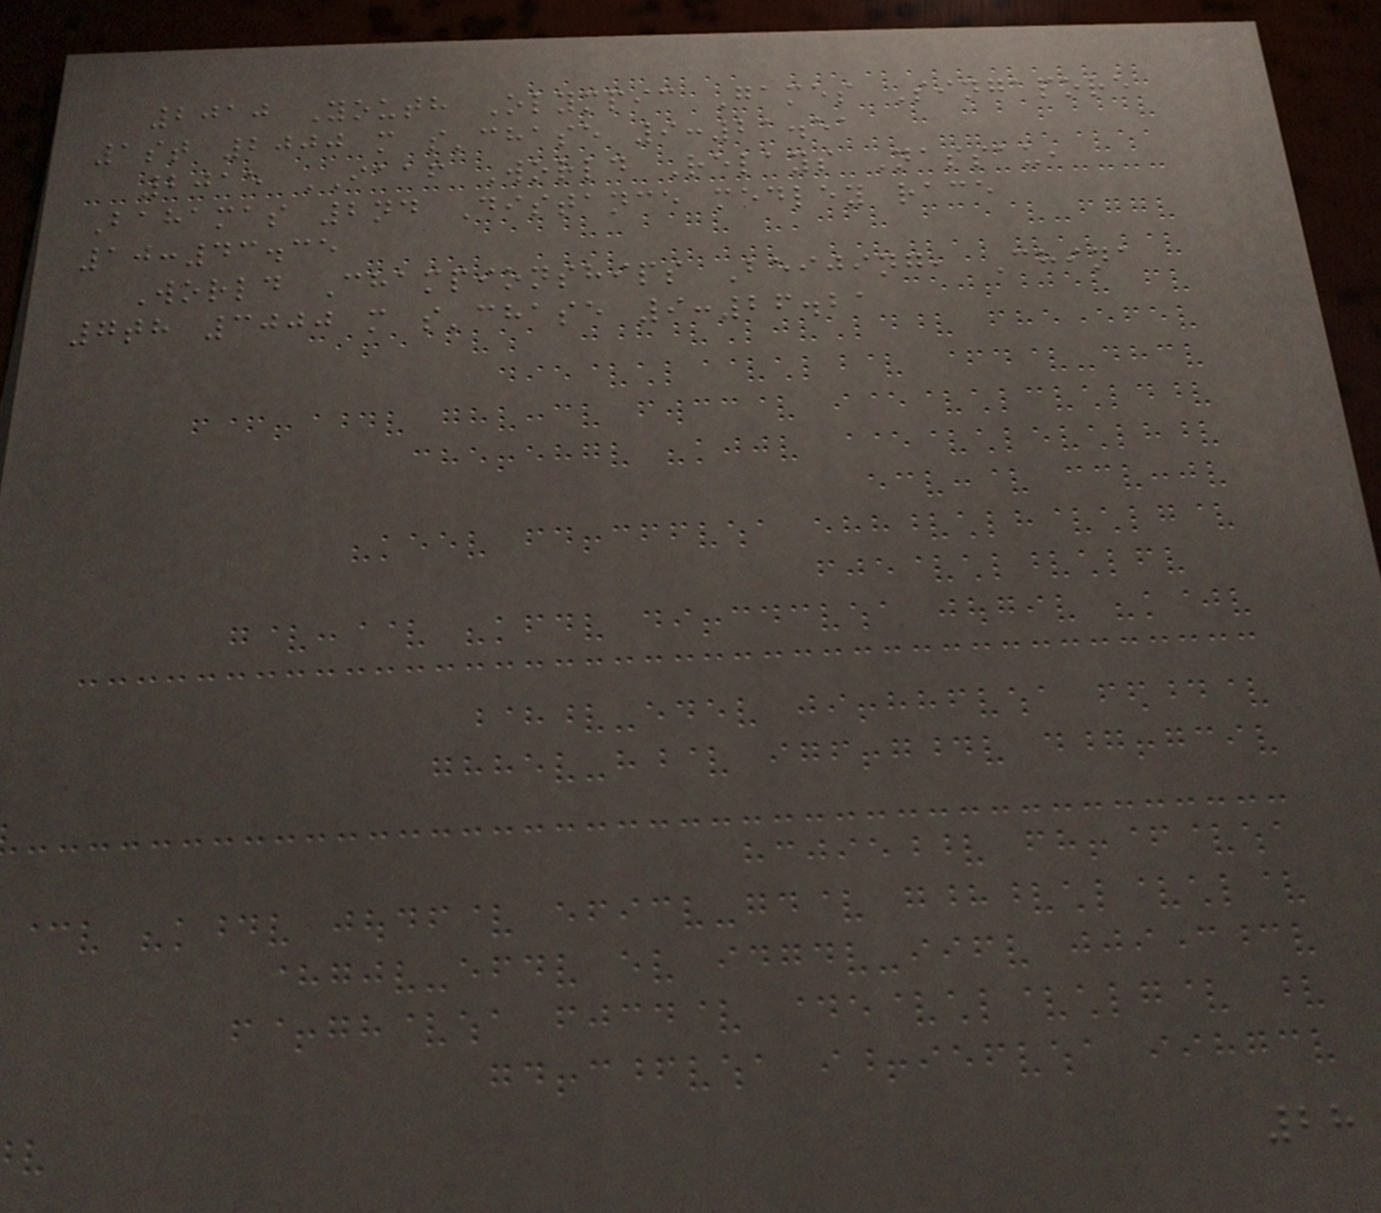2010 Youth Olympic Games Singapore
1st 2000 m s'chase 9:21.51
2015 IAAF World Relays Nassau,
Bahamas 2nd Distance medley race
10:43.35
World Championships Beijing, China
7th 3000 m s'chase 9:26.21
28
